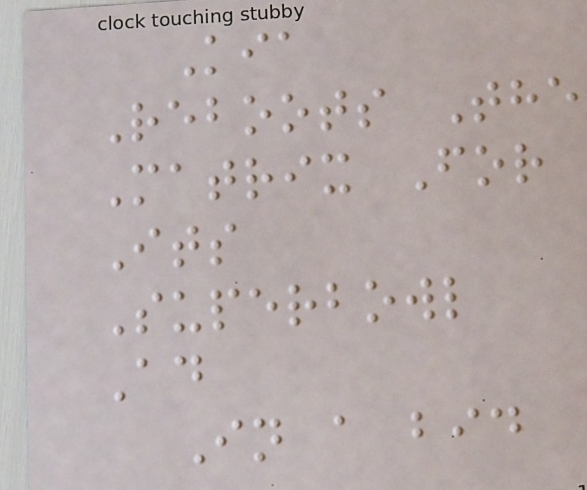Kia
Reboots The
Matrix For
Its
Superbowl
Ad
In a bid
